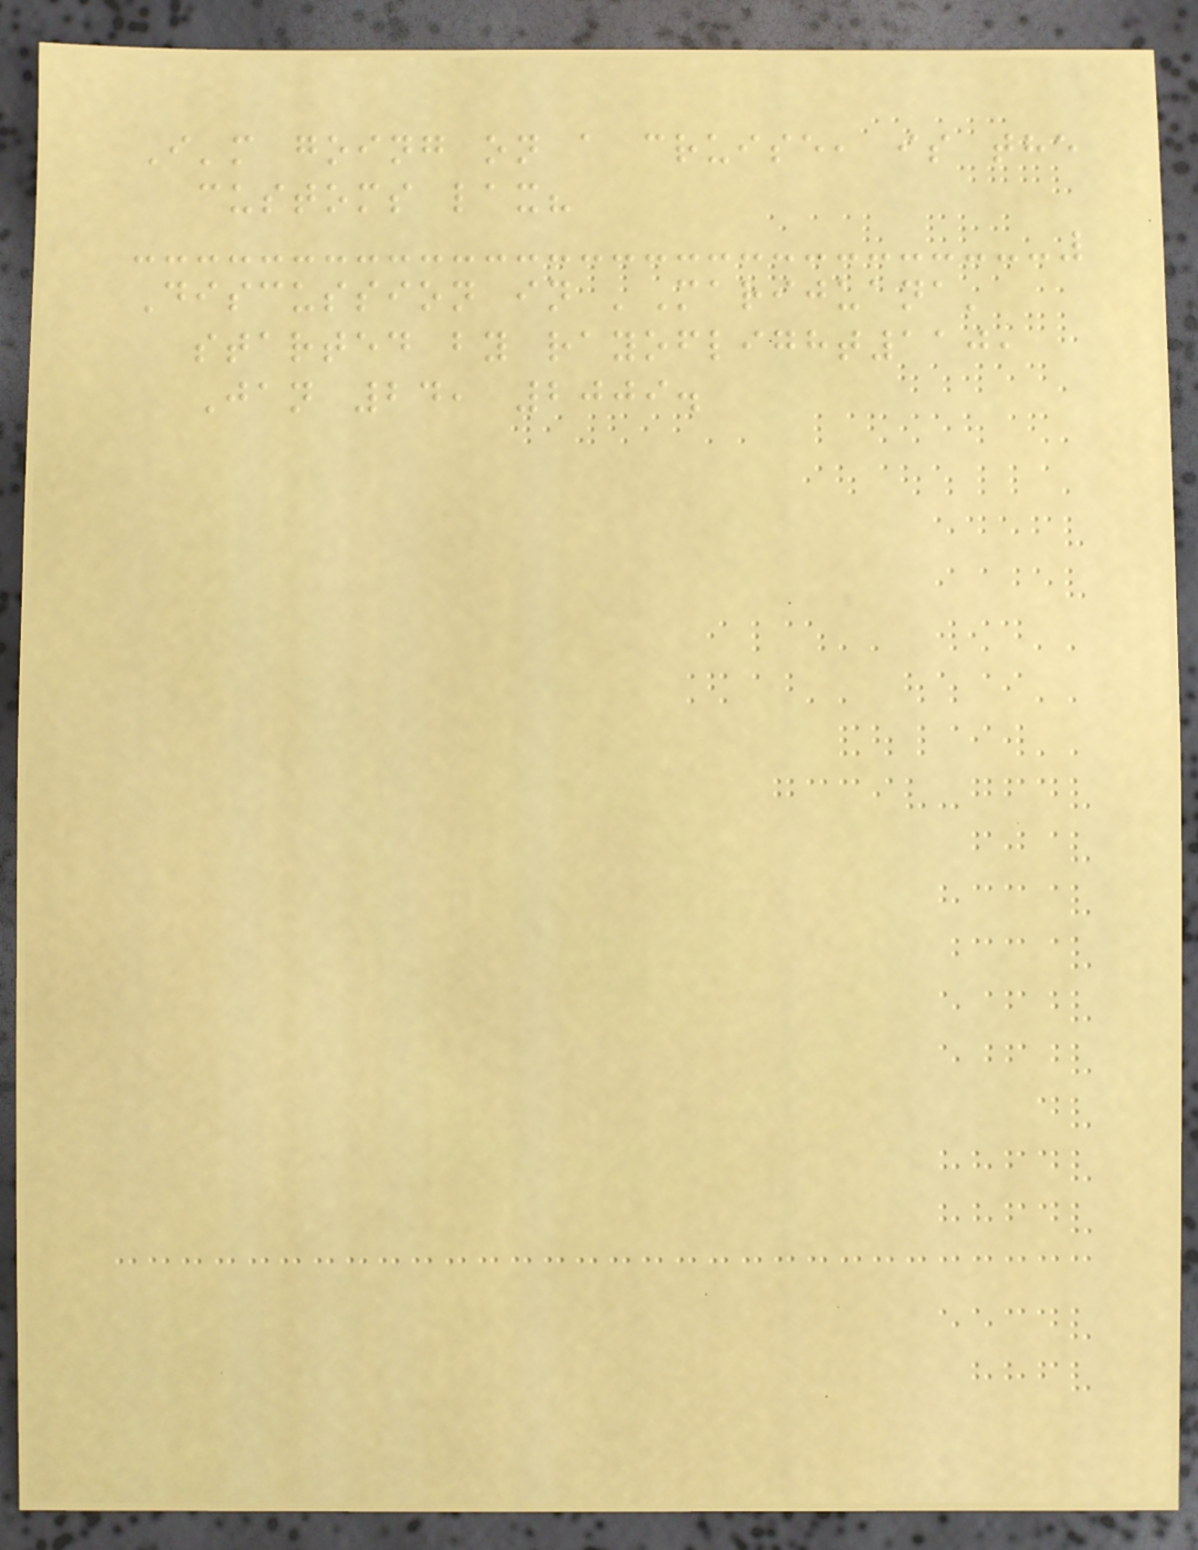I'm going on a cruise, is the
customs lax?
Discussion in 'Marijuana'
started by rayoflight110,
Jan 24, 2009.
